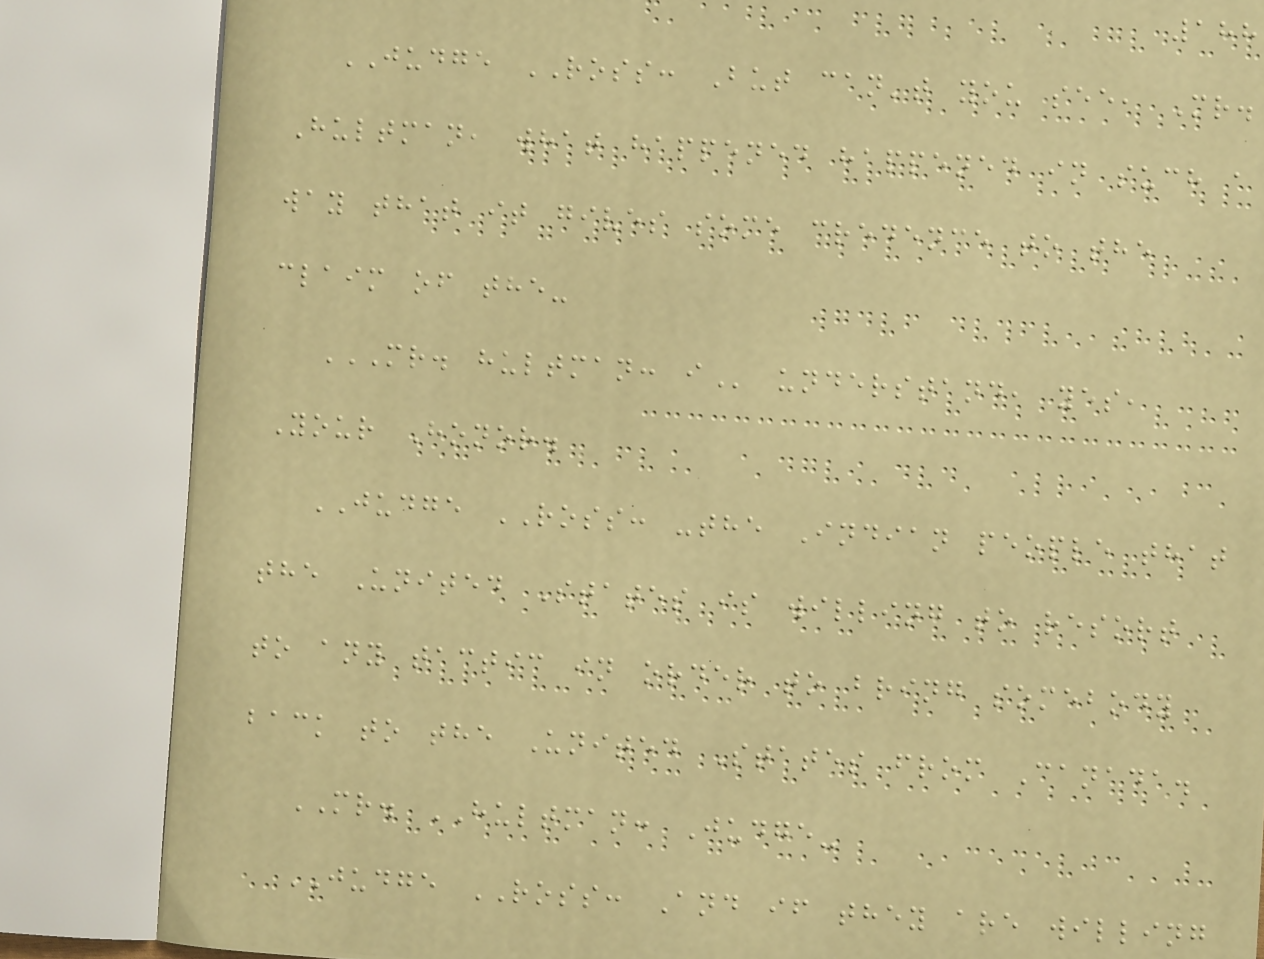188
JUDGE ROSS: But can't you see, Mr.
Hultman, what happened happened in such a
way that it gives some credence to the
claim of the-
MR. HULTMAN: I understand, yes,
Your Honor.
JUDGE ROSS: -the Indian people that
the United States is willing to resort
to any tactic in order to bring somebody
back to the United States from Canada.
MR. HULTMAN: Judge-
JUDGE ROSS: And if they are willing
